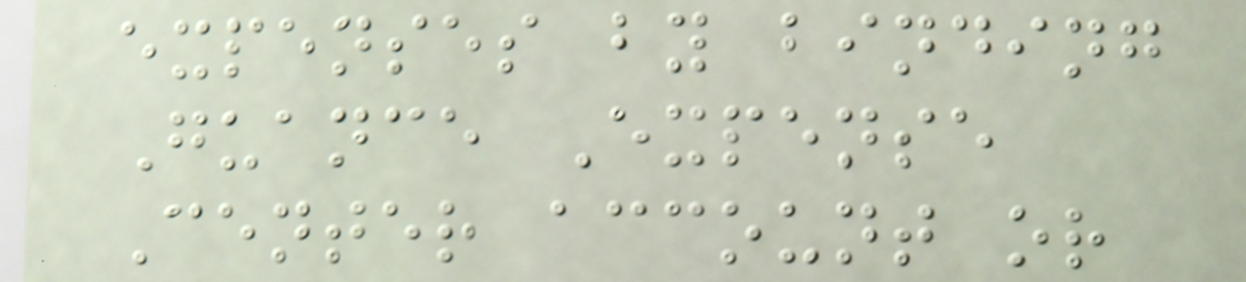expenses by binding
Guance Expense
Center account or
